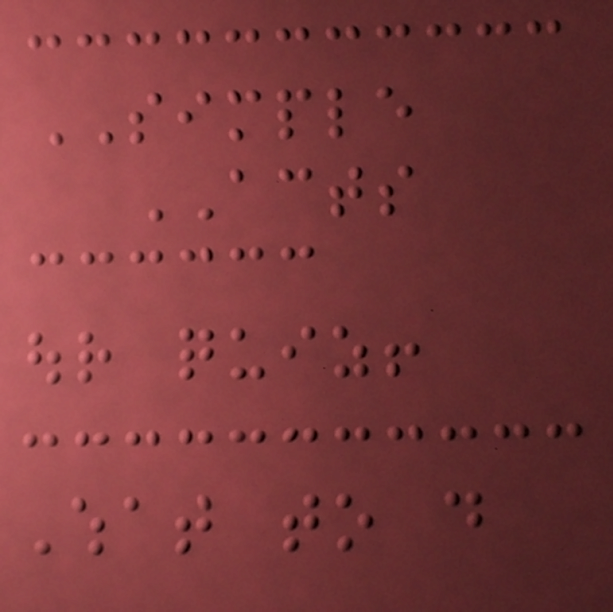SIMPLE
ACTS
our quiz!
What to do
